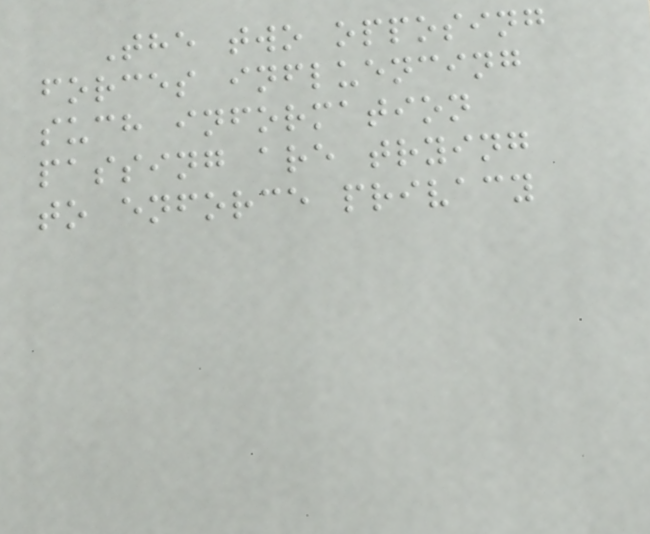The two opposing
forces influencing
such information
passing are trying
to enforce privacy
